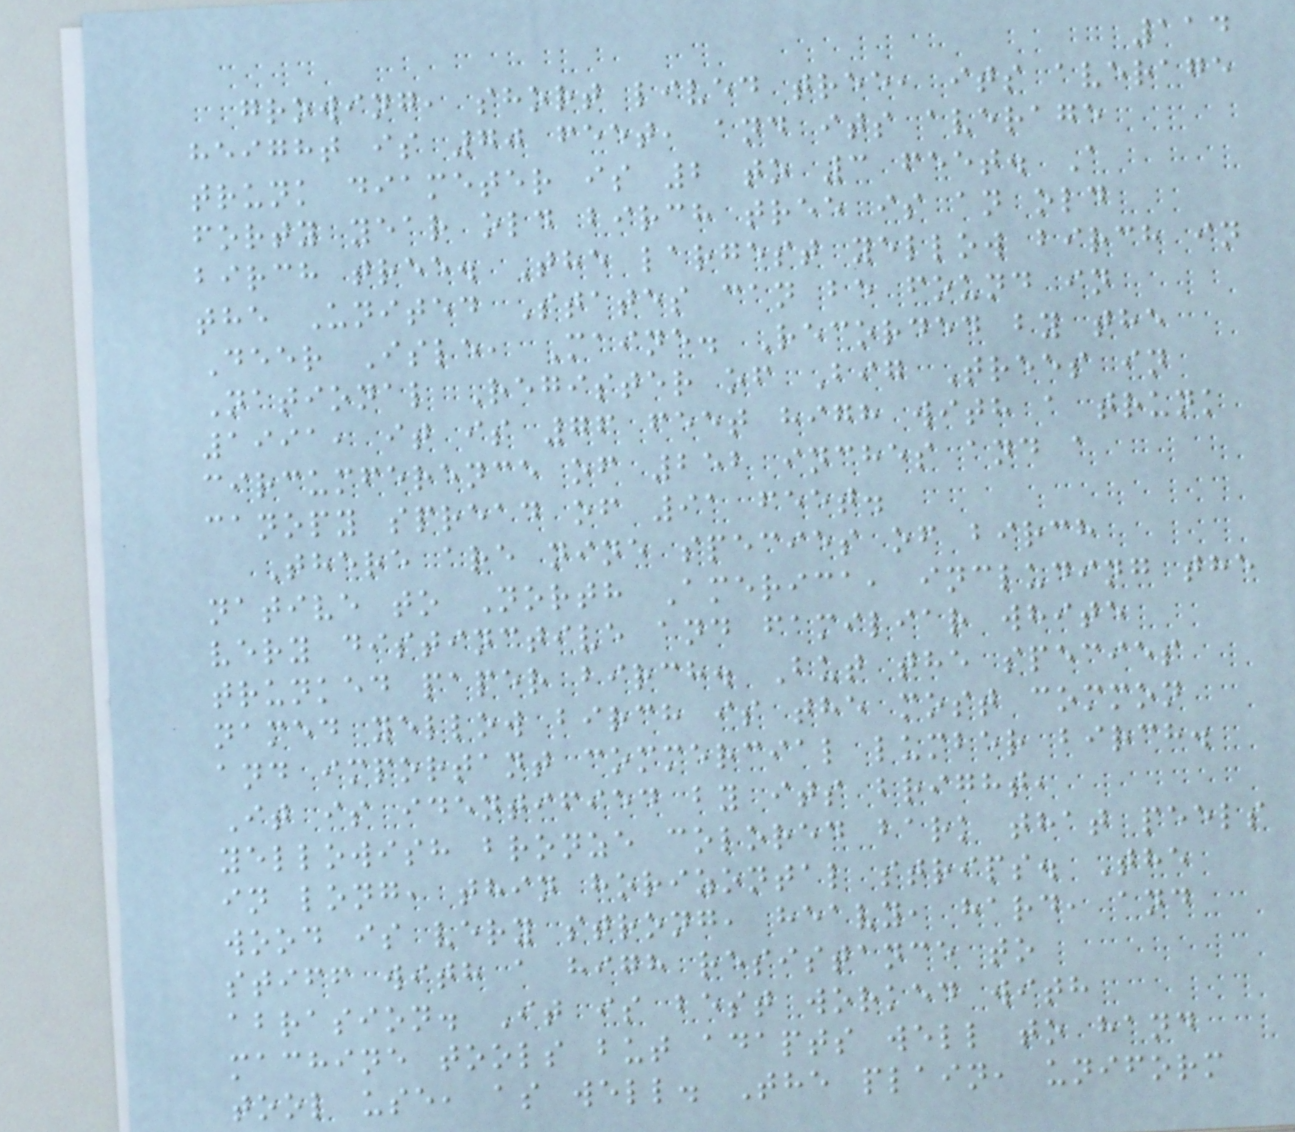114
growing, short lived tree, its average
height is 70 feet, and its average
trunk diameter is 2 to 3 feet. A
forty year old birch tree is an old
birch tree. The largest yellow birch in
the United States can be found in
Deer Isle, Maine. Recorded by the
National Register of Big Trees in
1991, it is 76 feet high with a trunk
circumference of 252 inches and a
canopy spread of 91 feet.
There are nine species of birch
native to North America, including the
very distinctive and familiar white
trunked paper birch. But the species
named yellow birch is the most common
and important commercial lumber birch.
It is identified by its bright,
yellowish bronze colored bark that peels
in long, thin horizontal strips. The
wood is very strong, heavy, hard, and
stiff with a high resistance to
abrasion. It is best worked with
machine tools but adapts well to hand
tool use, as well. The plain, uniform
